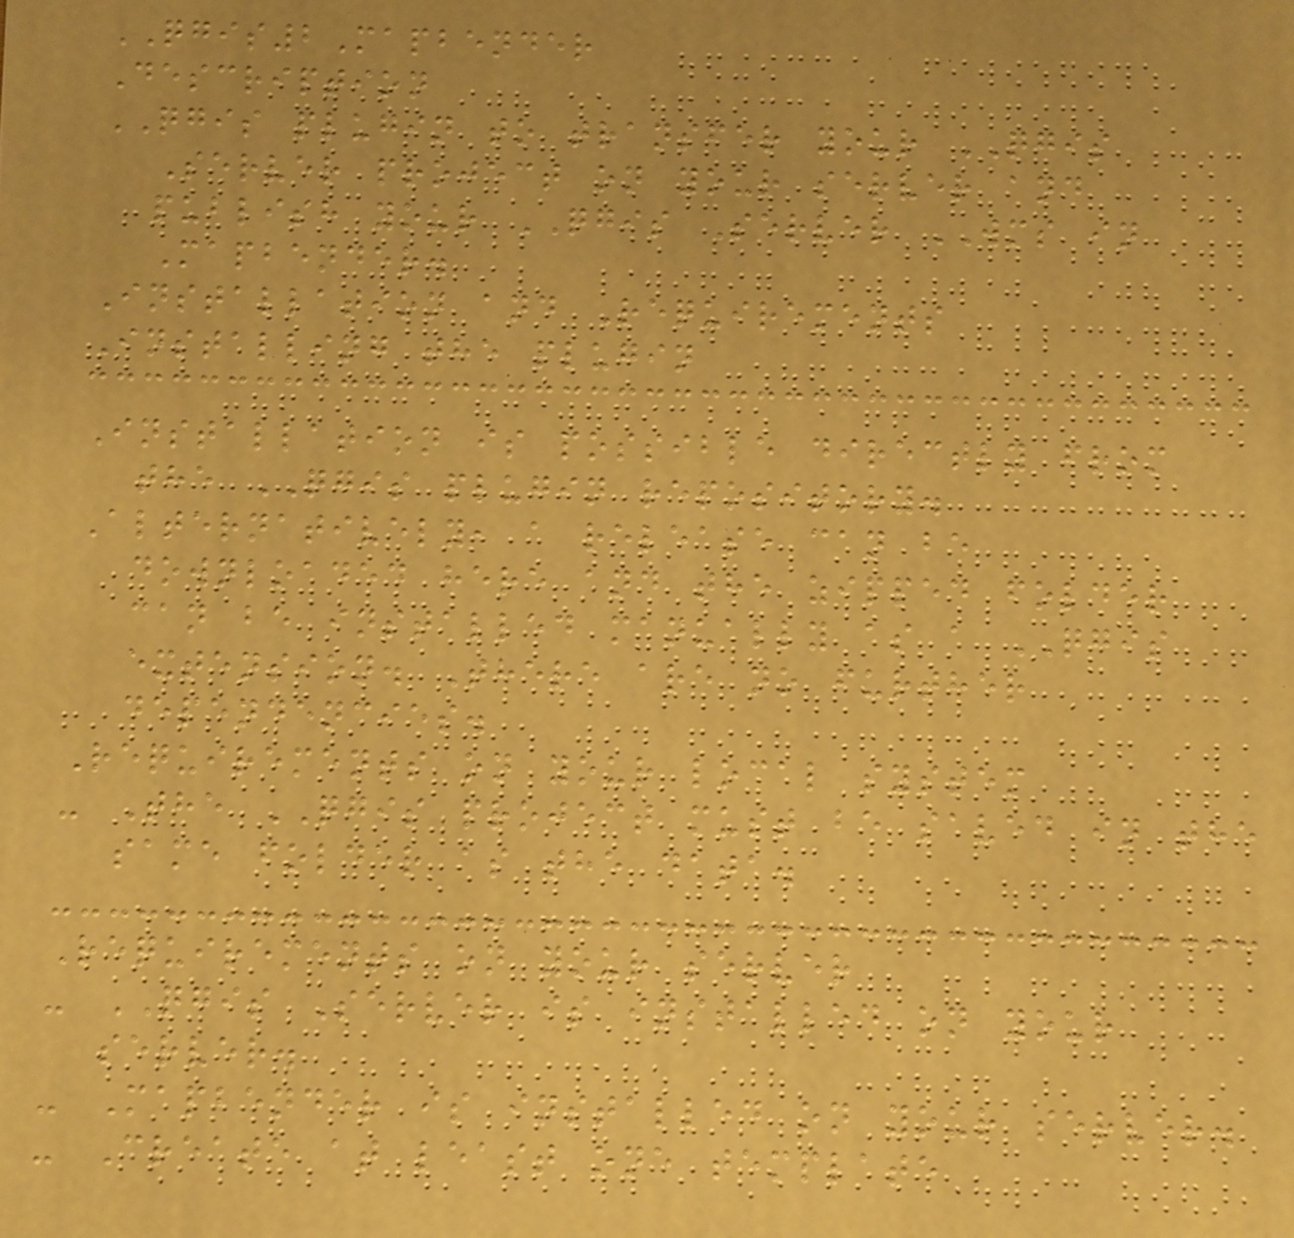QGIS2Mapbender
Description
QGIS plugin to transfer your QGIS
Server project on your server and
publish your QGIS Server WMS in
Mapbender.
Installation and Requirements
Installing the plugin
Installation is possible directly from
the QGIS plugin repository.
Alternatively, a release can be
downloaded here and the zipped folder
can be installed manually as a QGIS
extension. There are no further
dependencies.
Requirements on your local system
- The QGIS project must be saved in the
same folder as the data.
Requirements on your server
- QGIS Server is installed on your
server.
- Mapbender is installed on your server.
- Create at least one template
